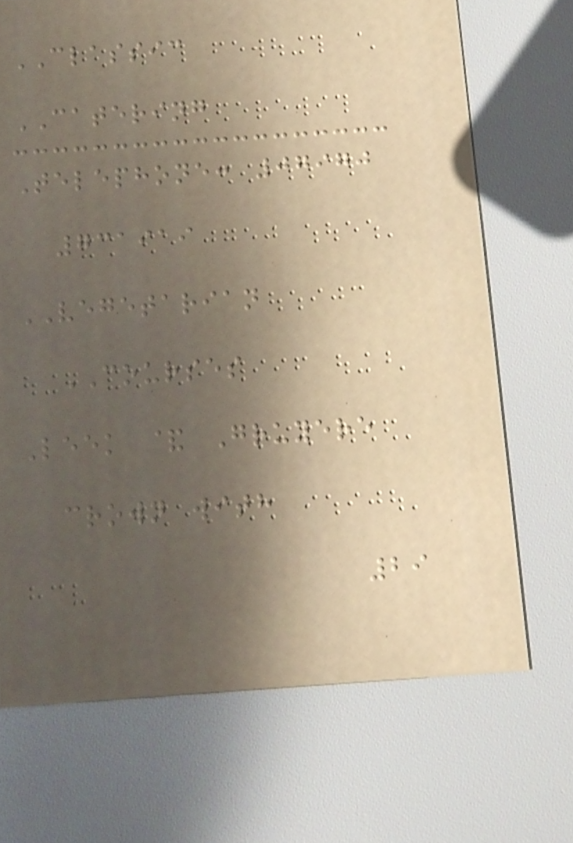CLASSIC
CATERING
Telephone: 07970
731919
VEGETARIAN
COURSES
Leek & Gruyere
crown with
29
